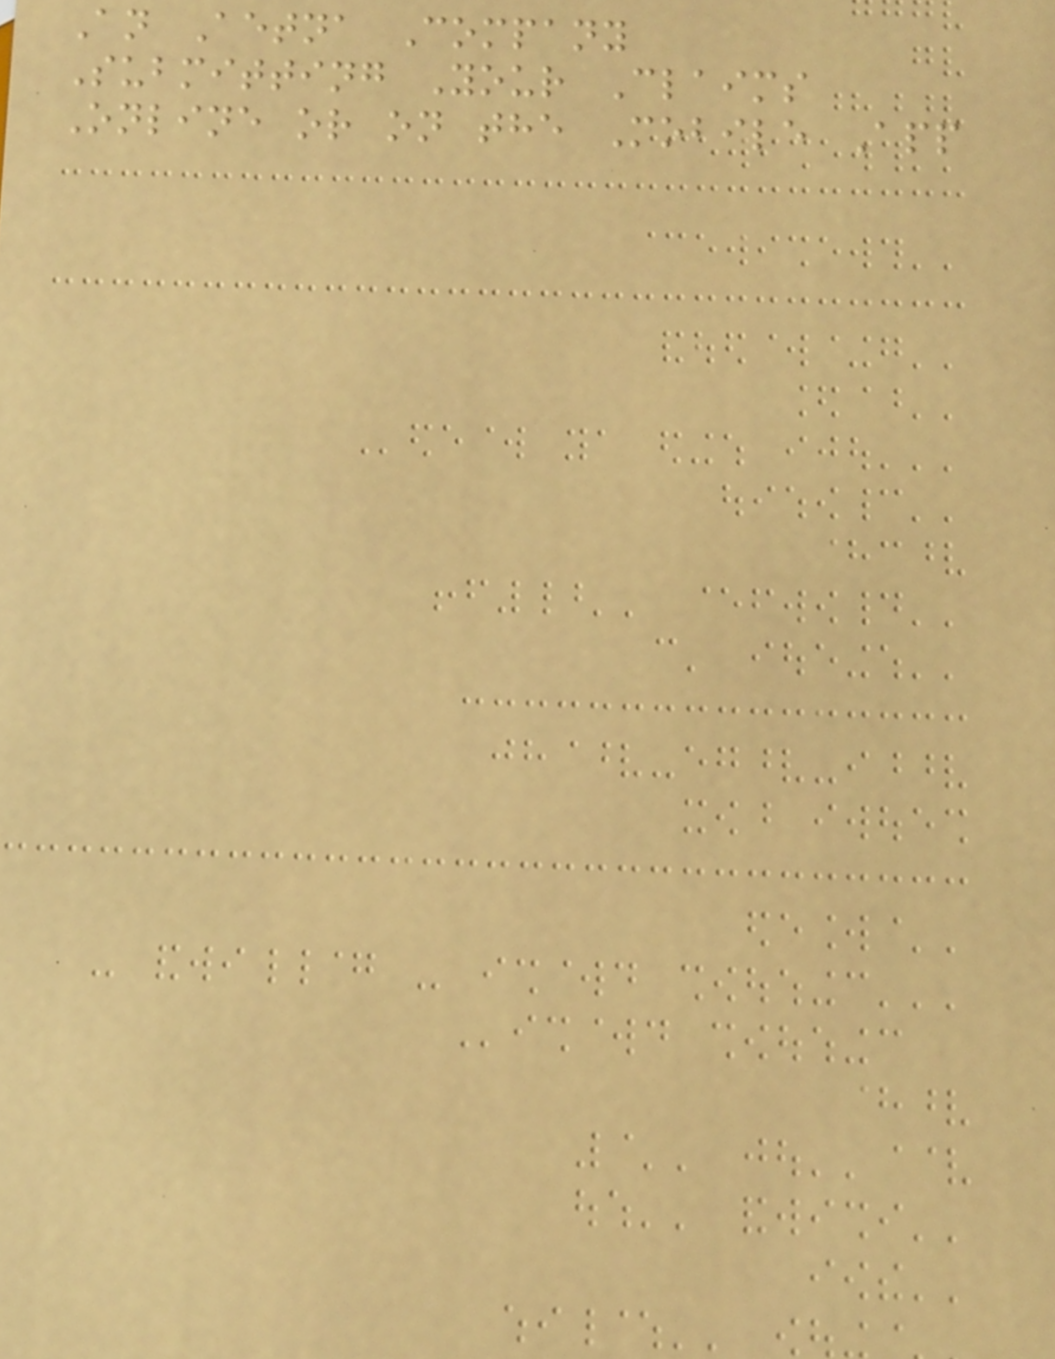An Aetna Company
Submitting Your Claims
Online or on the Mobile App
